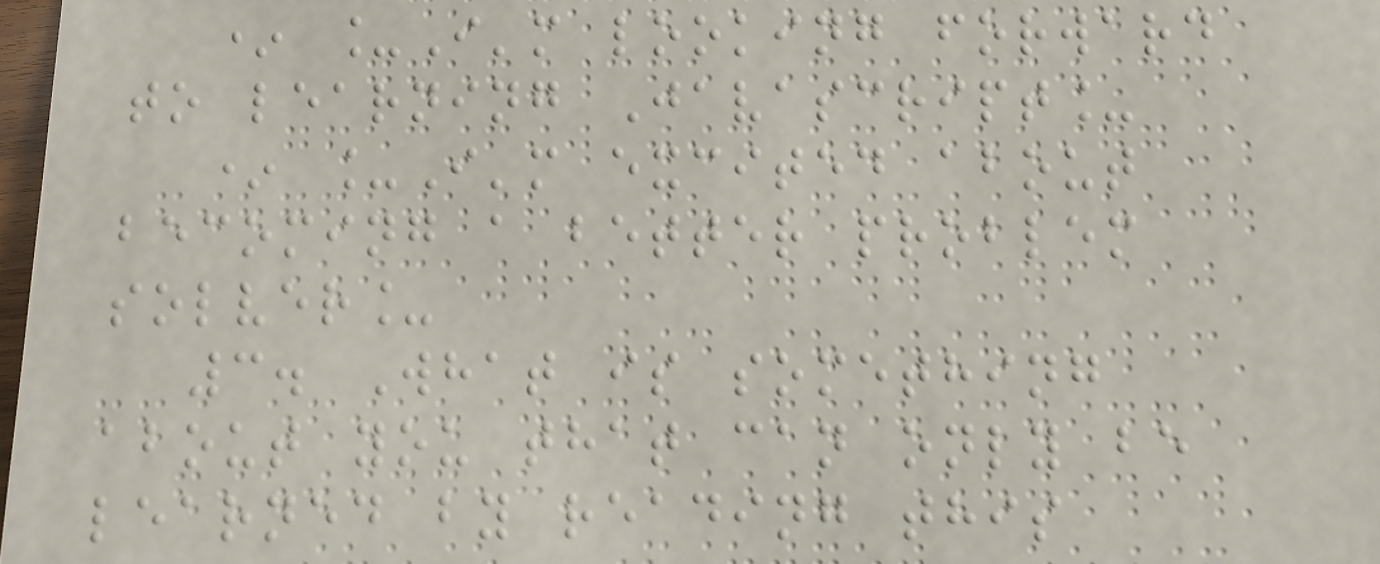* _I'm looking forward
to learning Javascript_
* _I'm excited about
becoming a better problem
solver_
3. What is something
about you that can only be
learned by reading this
